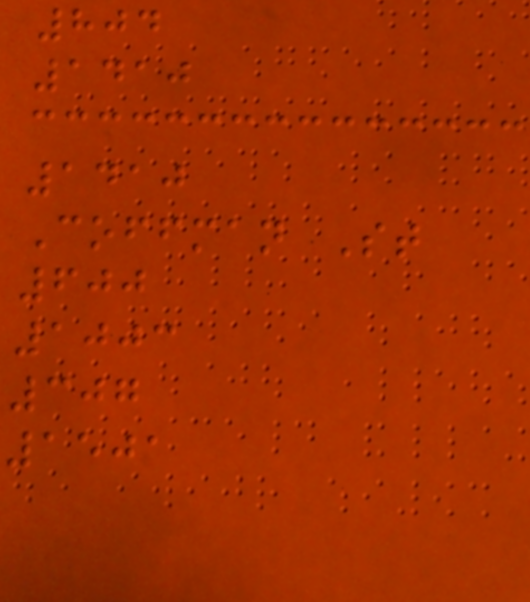804
1410
1410
Coffman St
600
1003
307
1501
